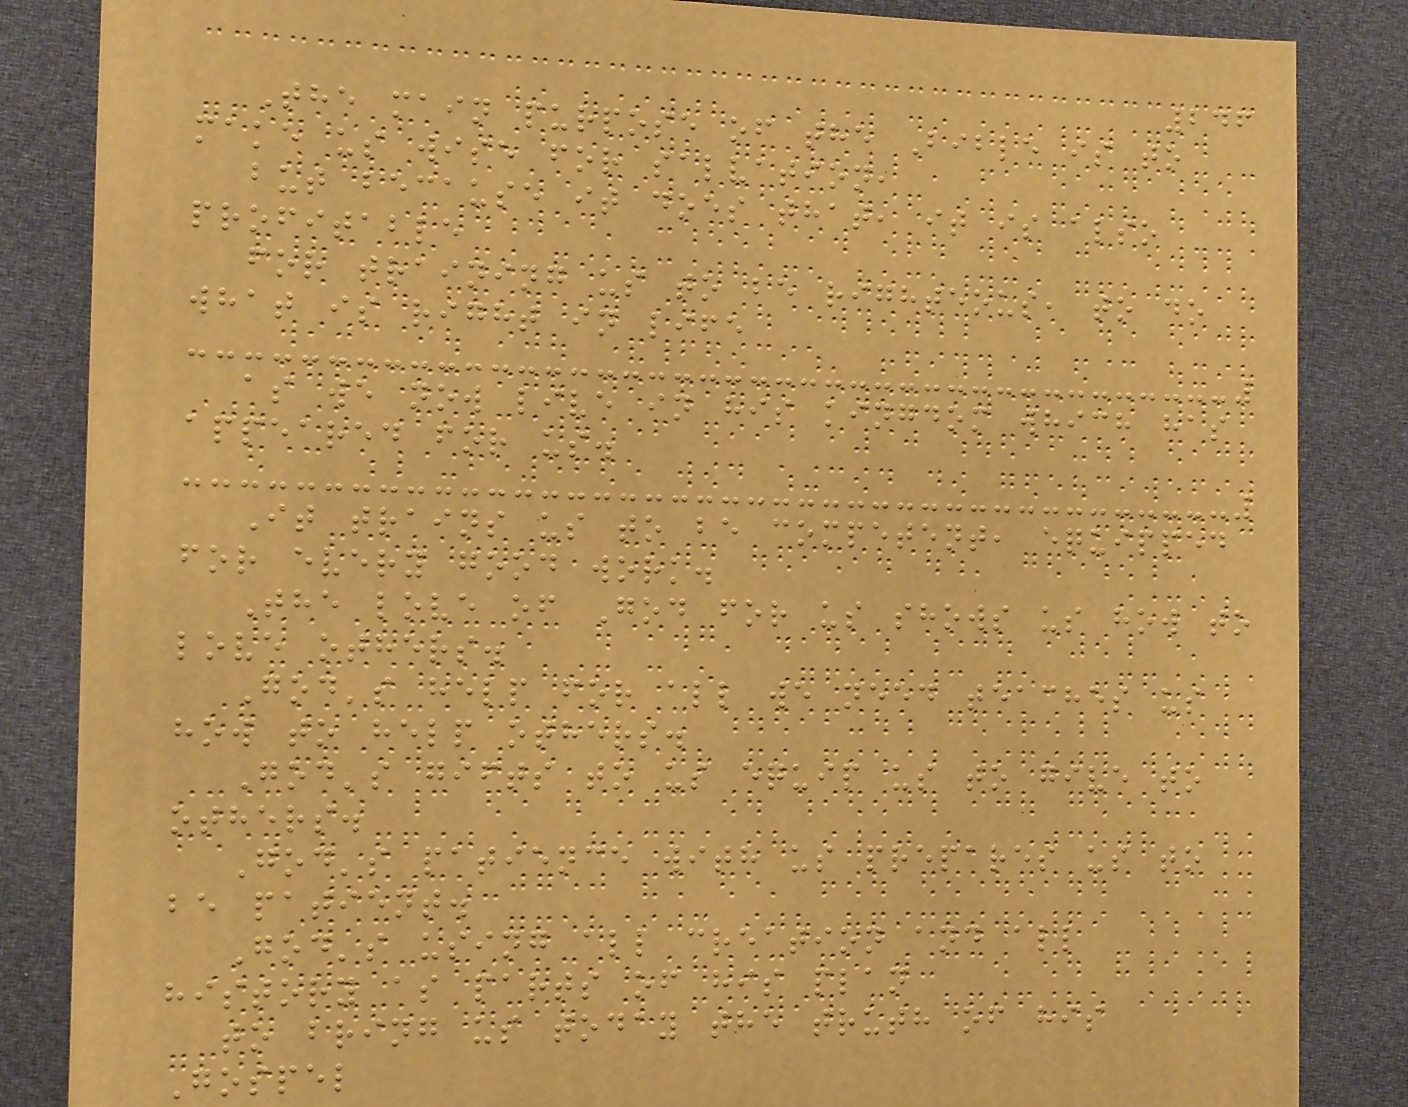246
The main purpose of the Bible is to
make us wise for salvation,
but because it does that, it is also
profitable
for training us to be righteous, to do
what is right in life
as we now live in his kingdom which has
appeared for us.
It trains us to be competent, equipped
for every good work.
The love of God for us shows us how to
love others.
God's help for all we need teaches us
how to help others.
God's gifts to us equip us to give to
others.
God's patience with us prepares us to
be patient.
God's using all creation and all
history as parts of his plan
to bring us today the truth of his
Gospel
